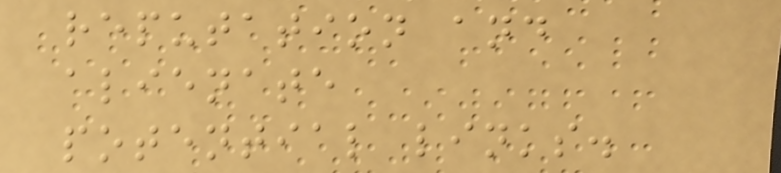reputation and
alienate
potential links.
